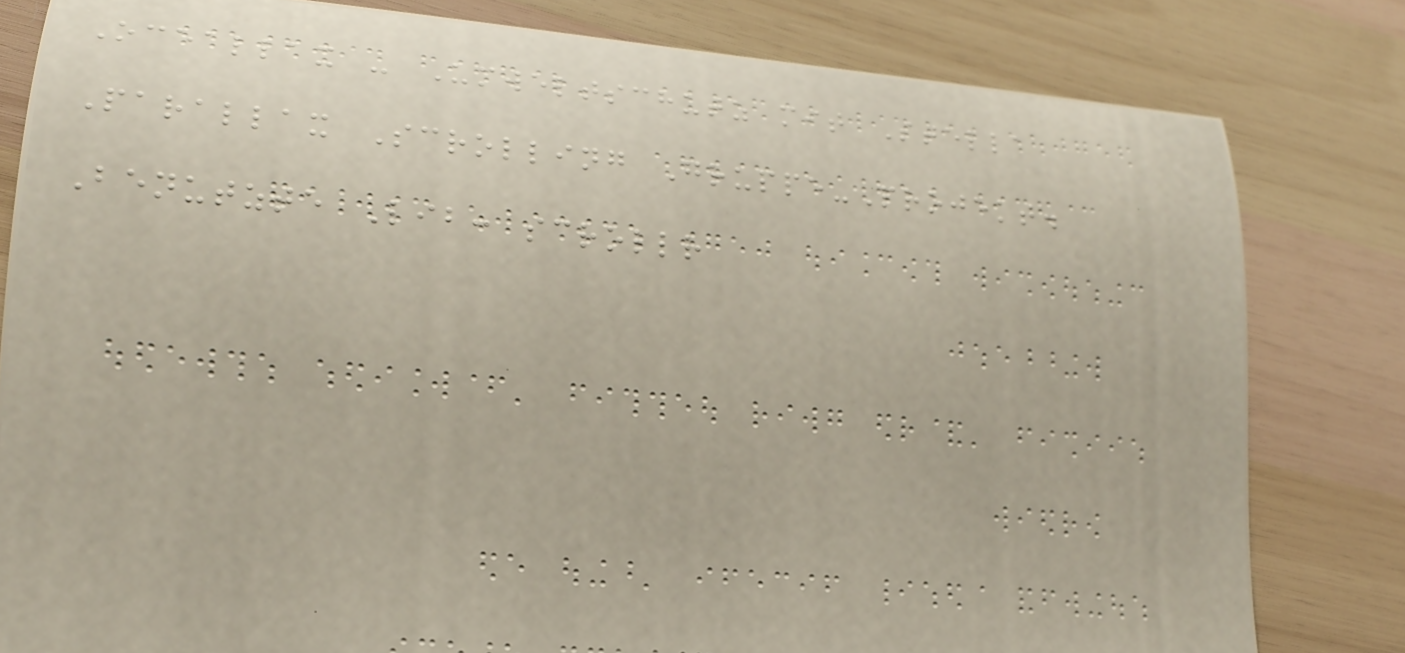Oceallax - Umweltschutz mit Stella
Parallax Scrolling Gruppe-Projekt.
Benutzte Lib: scrollr
